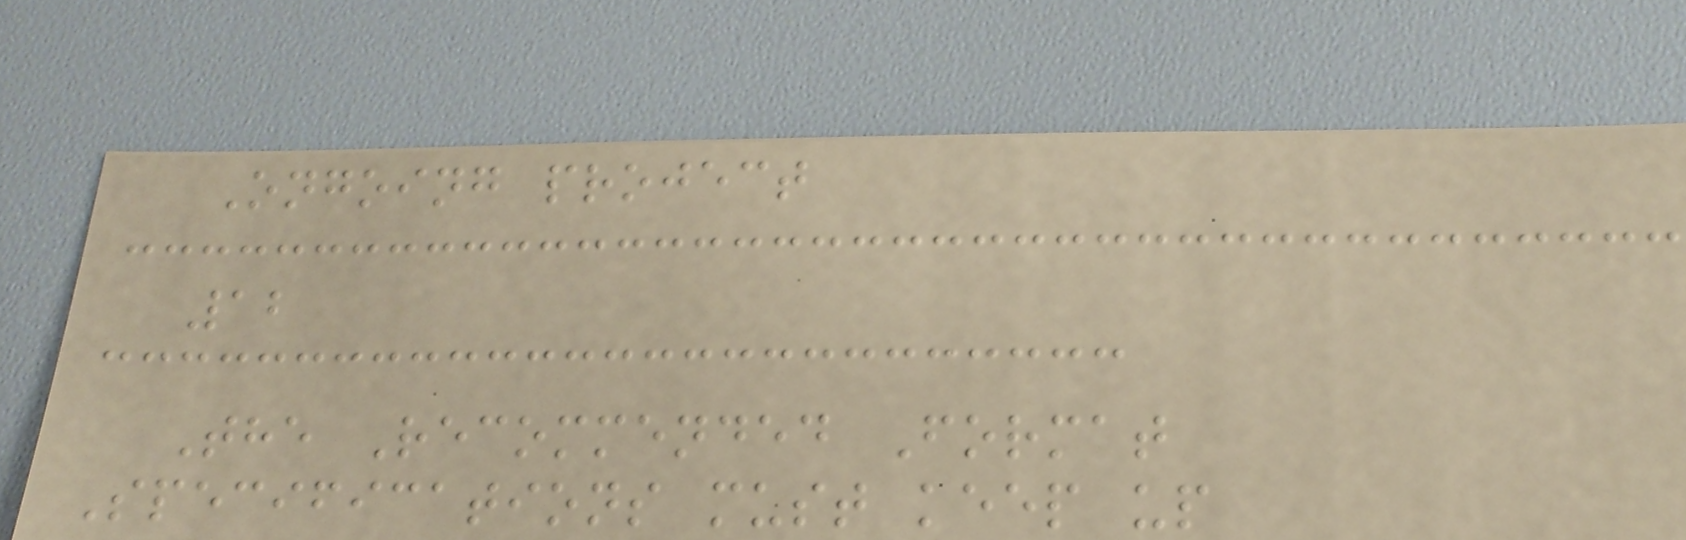Ongoing project
12
The Recommended Format
Specifications must keep up
